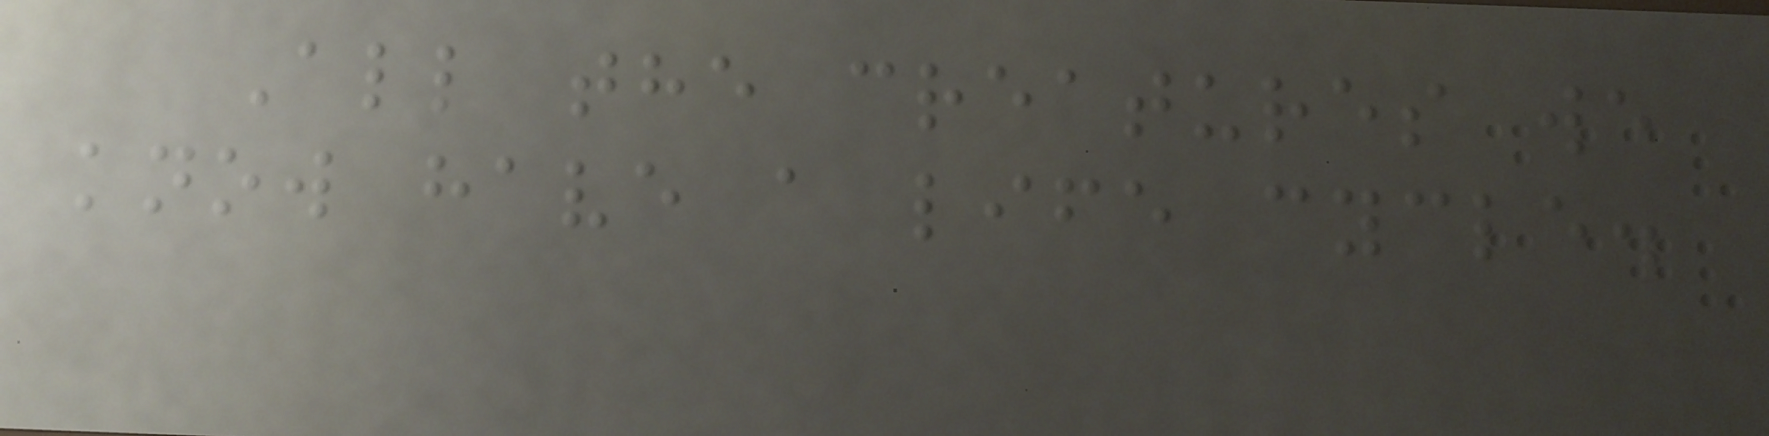All the creatures we
know have a life cycle.
